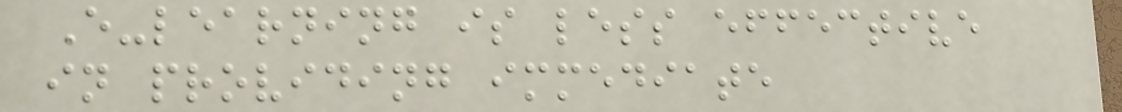E-learning is less effective
in providing immediate
